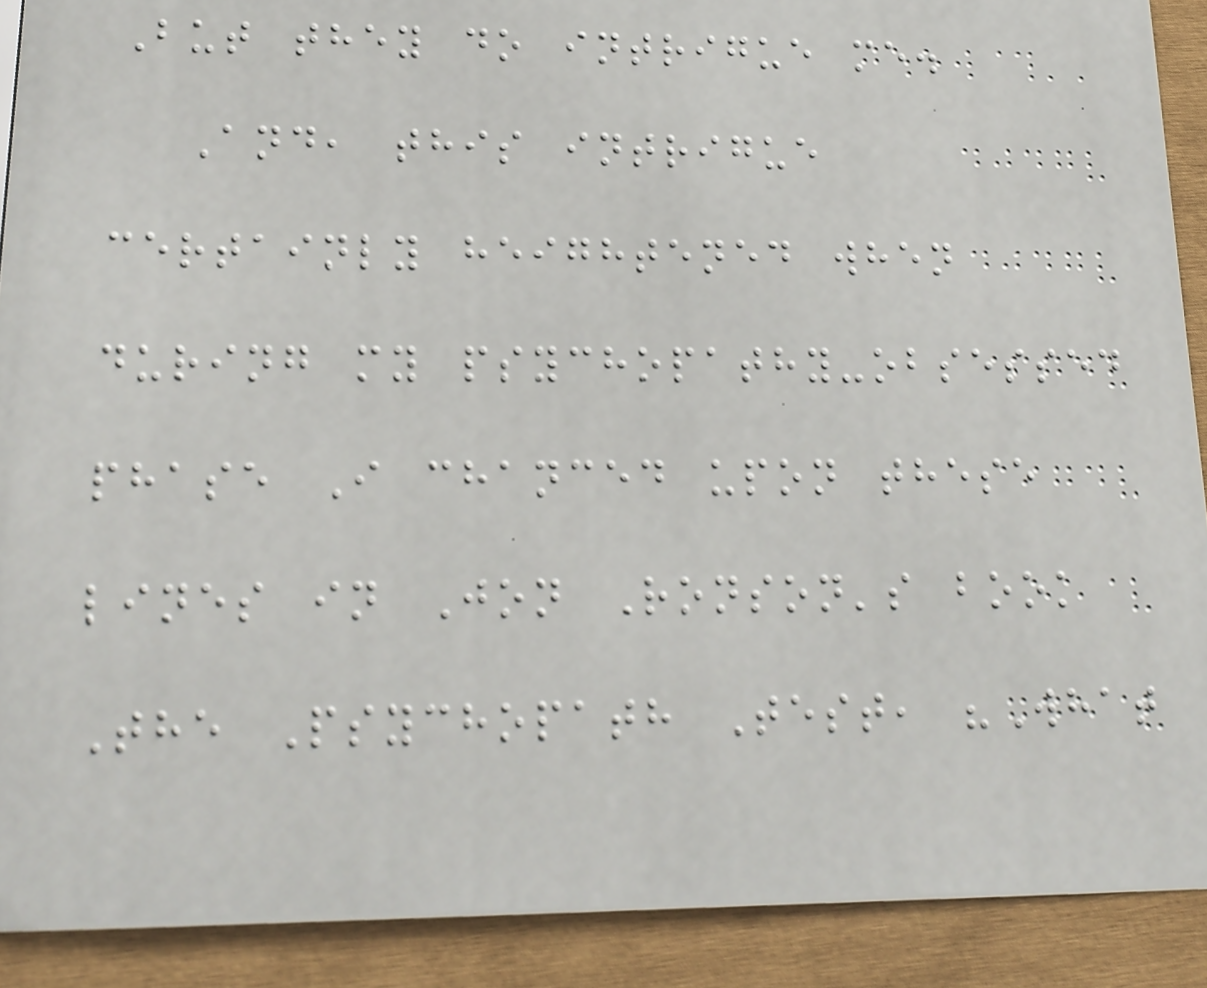But they do intrigue me.
And, this intrigue
certainly heightened when
during my psychopathy-obsessed
phase I chanced upon these
lines in Jon Ronson's book
The Psychopath Test, "What
